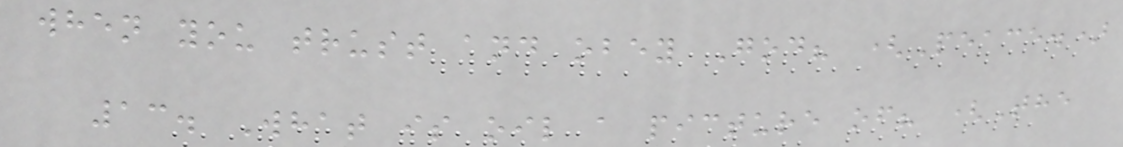when you trust and obey God? (Peace.)
13. What is oil a picture of? (The
